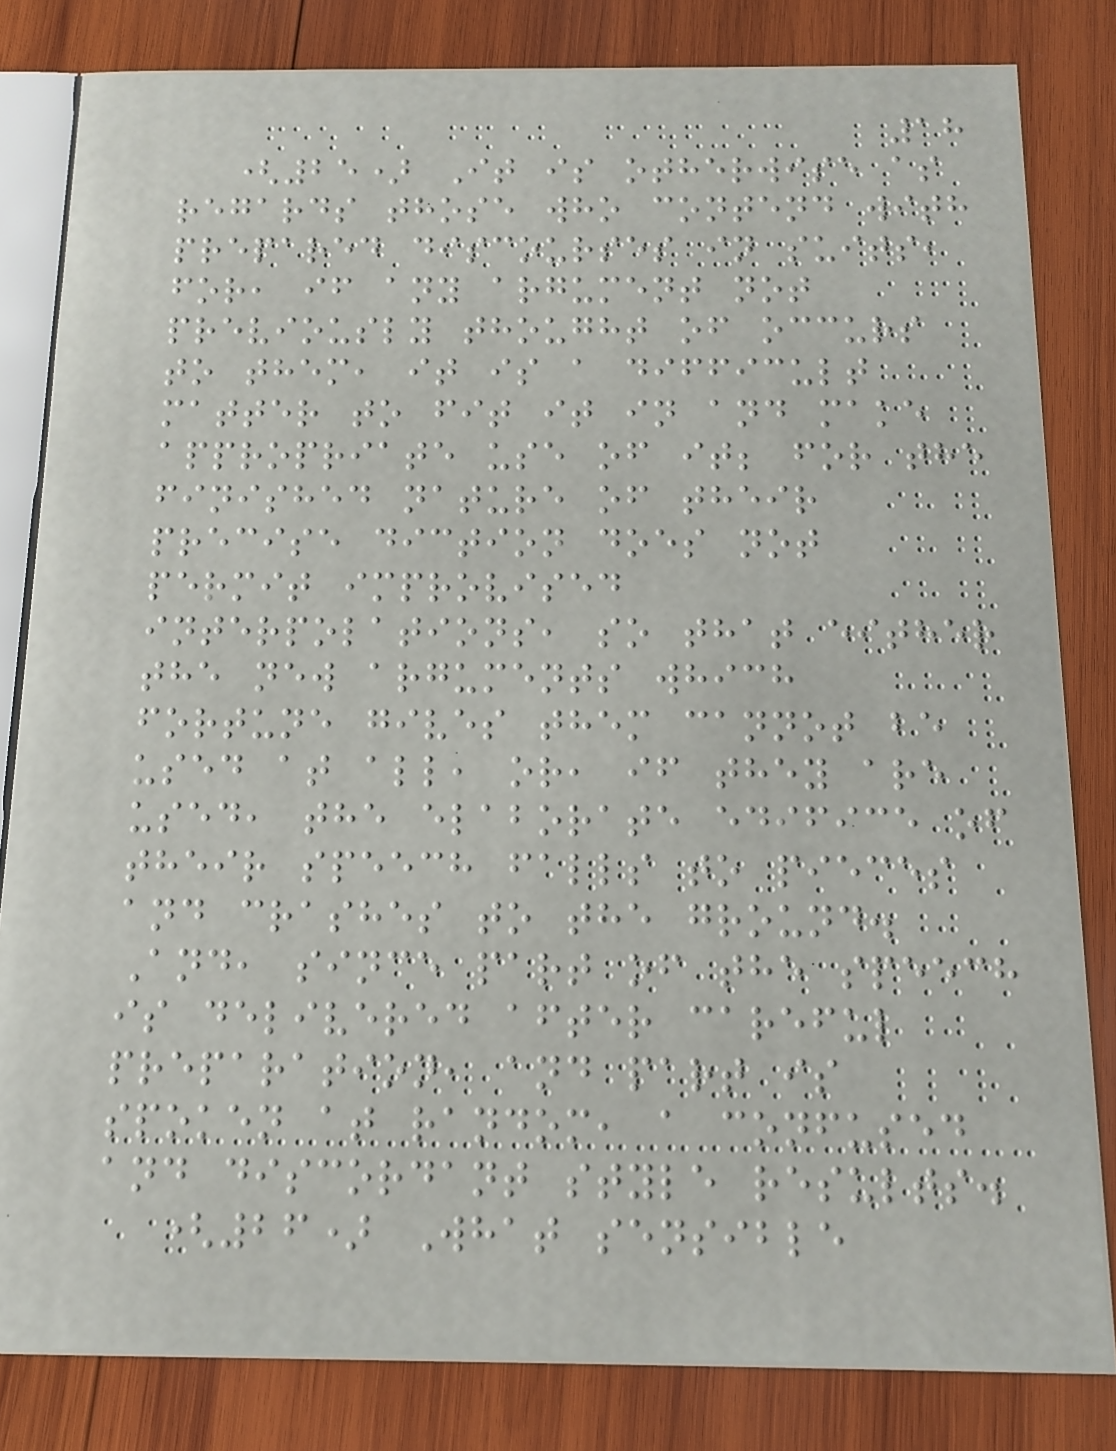18
(25) It is otherwise as
regards those who contend with
prepared discourses in suits,
for, if any argument not
previously thought of occurs
to them, it is a difficult
matter to fit it in and make
appropriate use of it; for the
finished nature of their
precise diction does not
permit improvised
interpolations, so that either
the new arguments which
fortune gives them cannot be
used at all, or, if they are
used, the elaborate edifice of
their speech falls to pieces
and crashes to the ground.
And, since part of the speech
is delivered after careful
preparation, and part is
spoken at random, a confused
and discordant style results.
(26) What sensible
